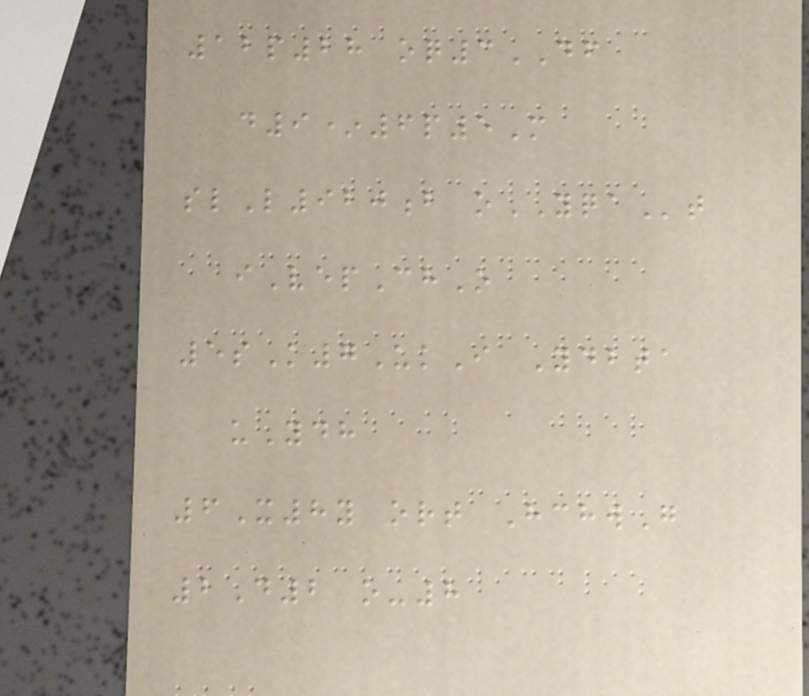12p28 oq3DF
d9*6p5M
slL920b oYQAt
iVepChO
5sK7UkI Ydbta
uYdh
6X8y ort HchwG
2D2 o-8
